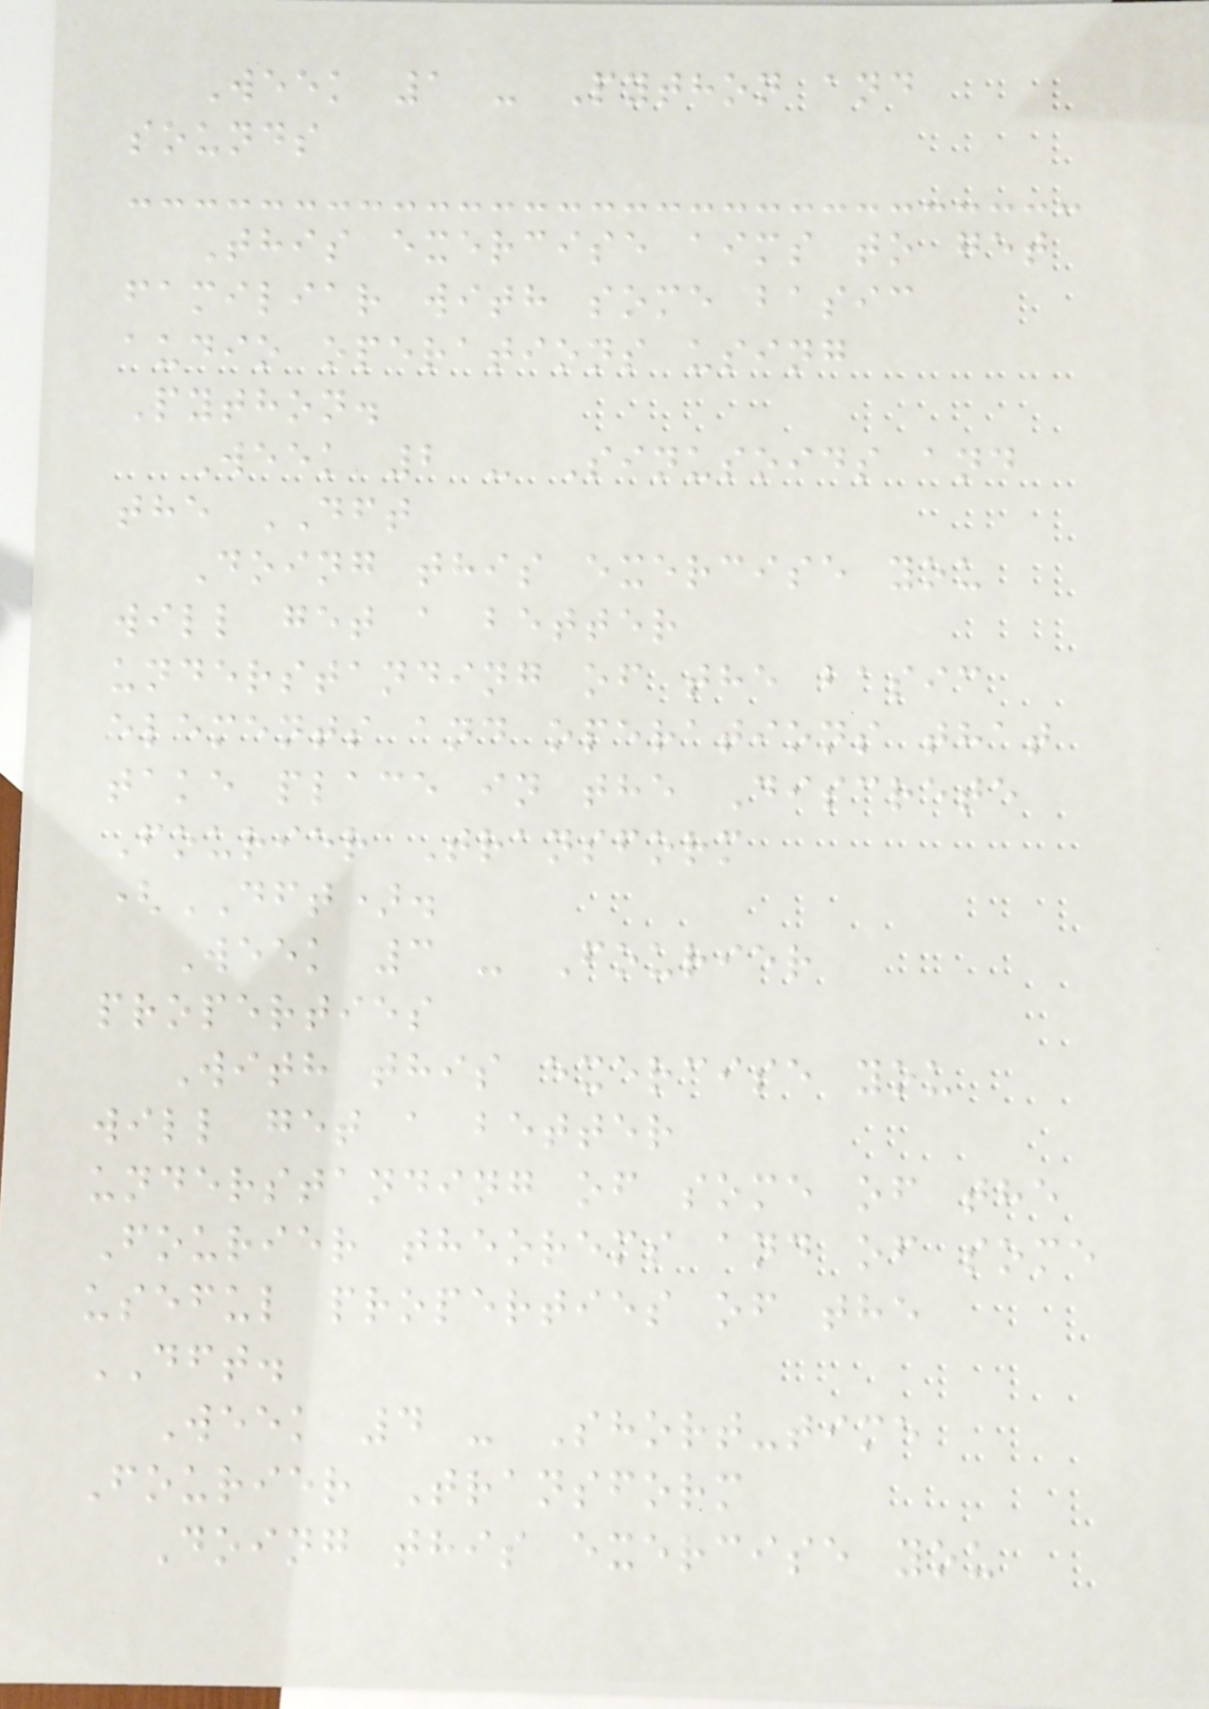Week 1 - Python and
sounds
This exercise aims to get
familiar with some basic
audio operations using
Python.
Week 2 - Sinusoids and
the DFT
Doing this exercise you
will get a better
understanding of the basic
elements and operations that
take place in the Discrete
Fourier Transform
(DFT).
Week 3 - Fourier
properties
With this exercise you
will get a better
understanding of some of the
Fourier theorems and of some
useful properties of the
DFT.
Week 4 - Short-time
Fourier Transform
Doing this exercise you
